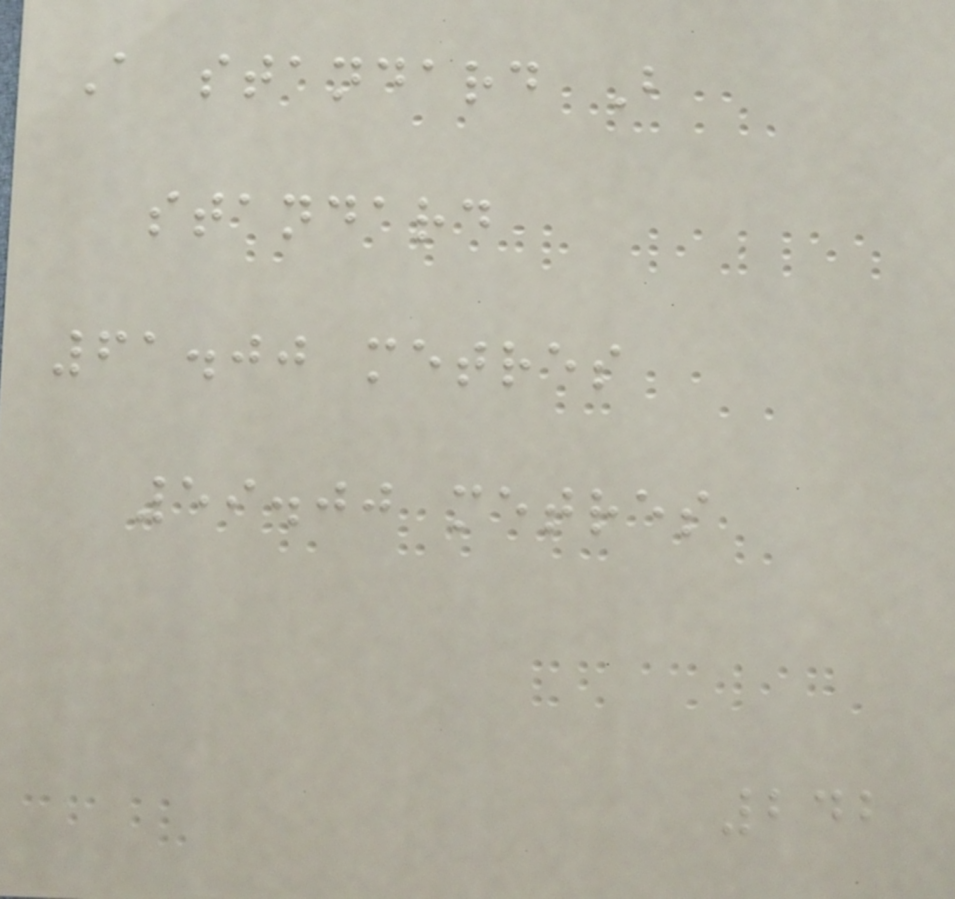A standard B
standard
61.00 metres
59.00 metres
242
